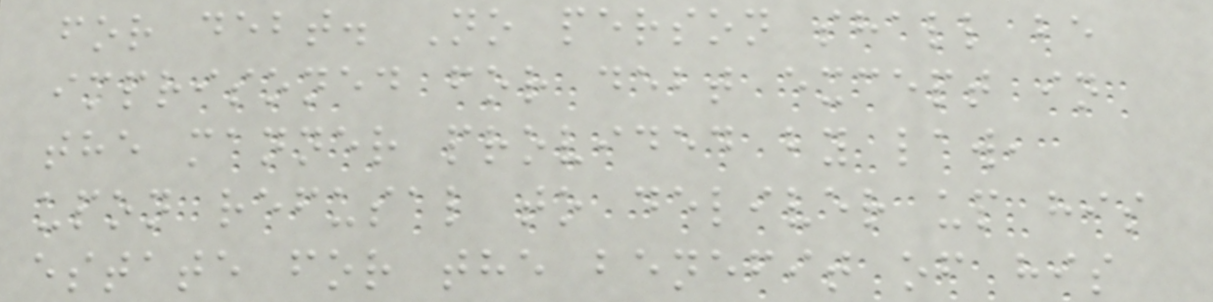for debt. No person shall be
imprisoned for debt except in
the manner provided by law,
upon refusal to deliver up his
estate for the benefit of his
